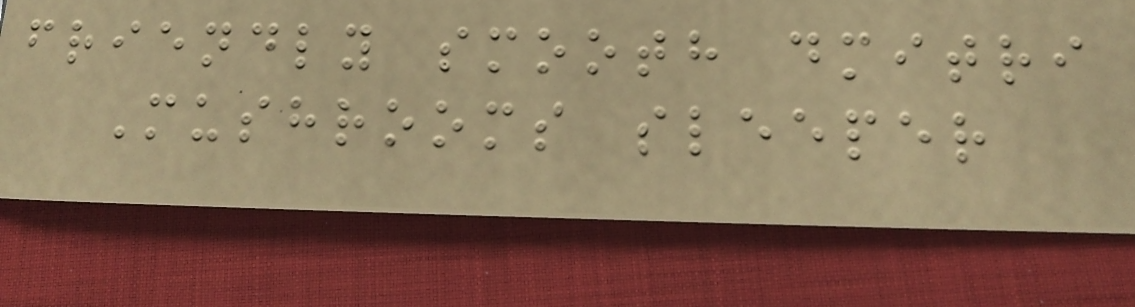friendly smooth dmitri
Mushrooms sleeper
